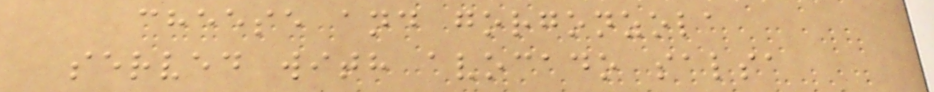cheese and gorgonzola
served with avocado salsa
